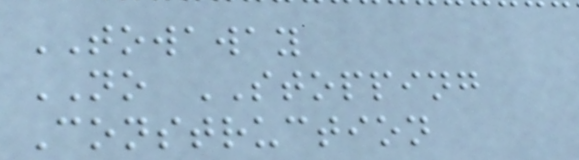TOWAWAY
NO STOPPING
Construction
